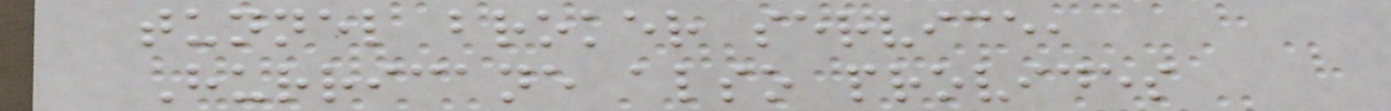tunnel broker service,
Hurricane also provides
